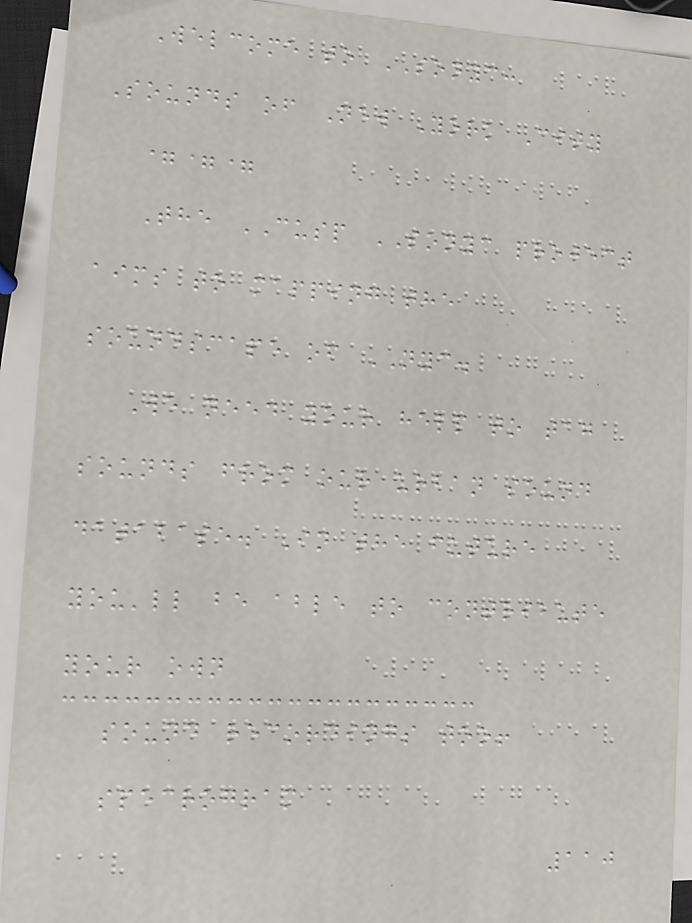Welcome to SONYC:
Sounds of New York City
===
The CUSP SONYC project
aims to mapping the
soundscape of NYC.
We need your help to tag
sounds from our urban sound
database. In the future
you'll be able to contribute
your own
sound recordings too!
specrogram
110
